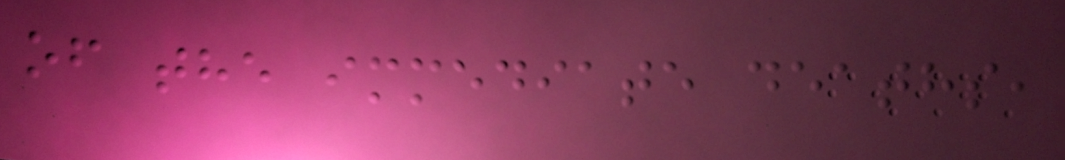of the immediate deaths,
